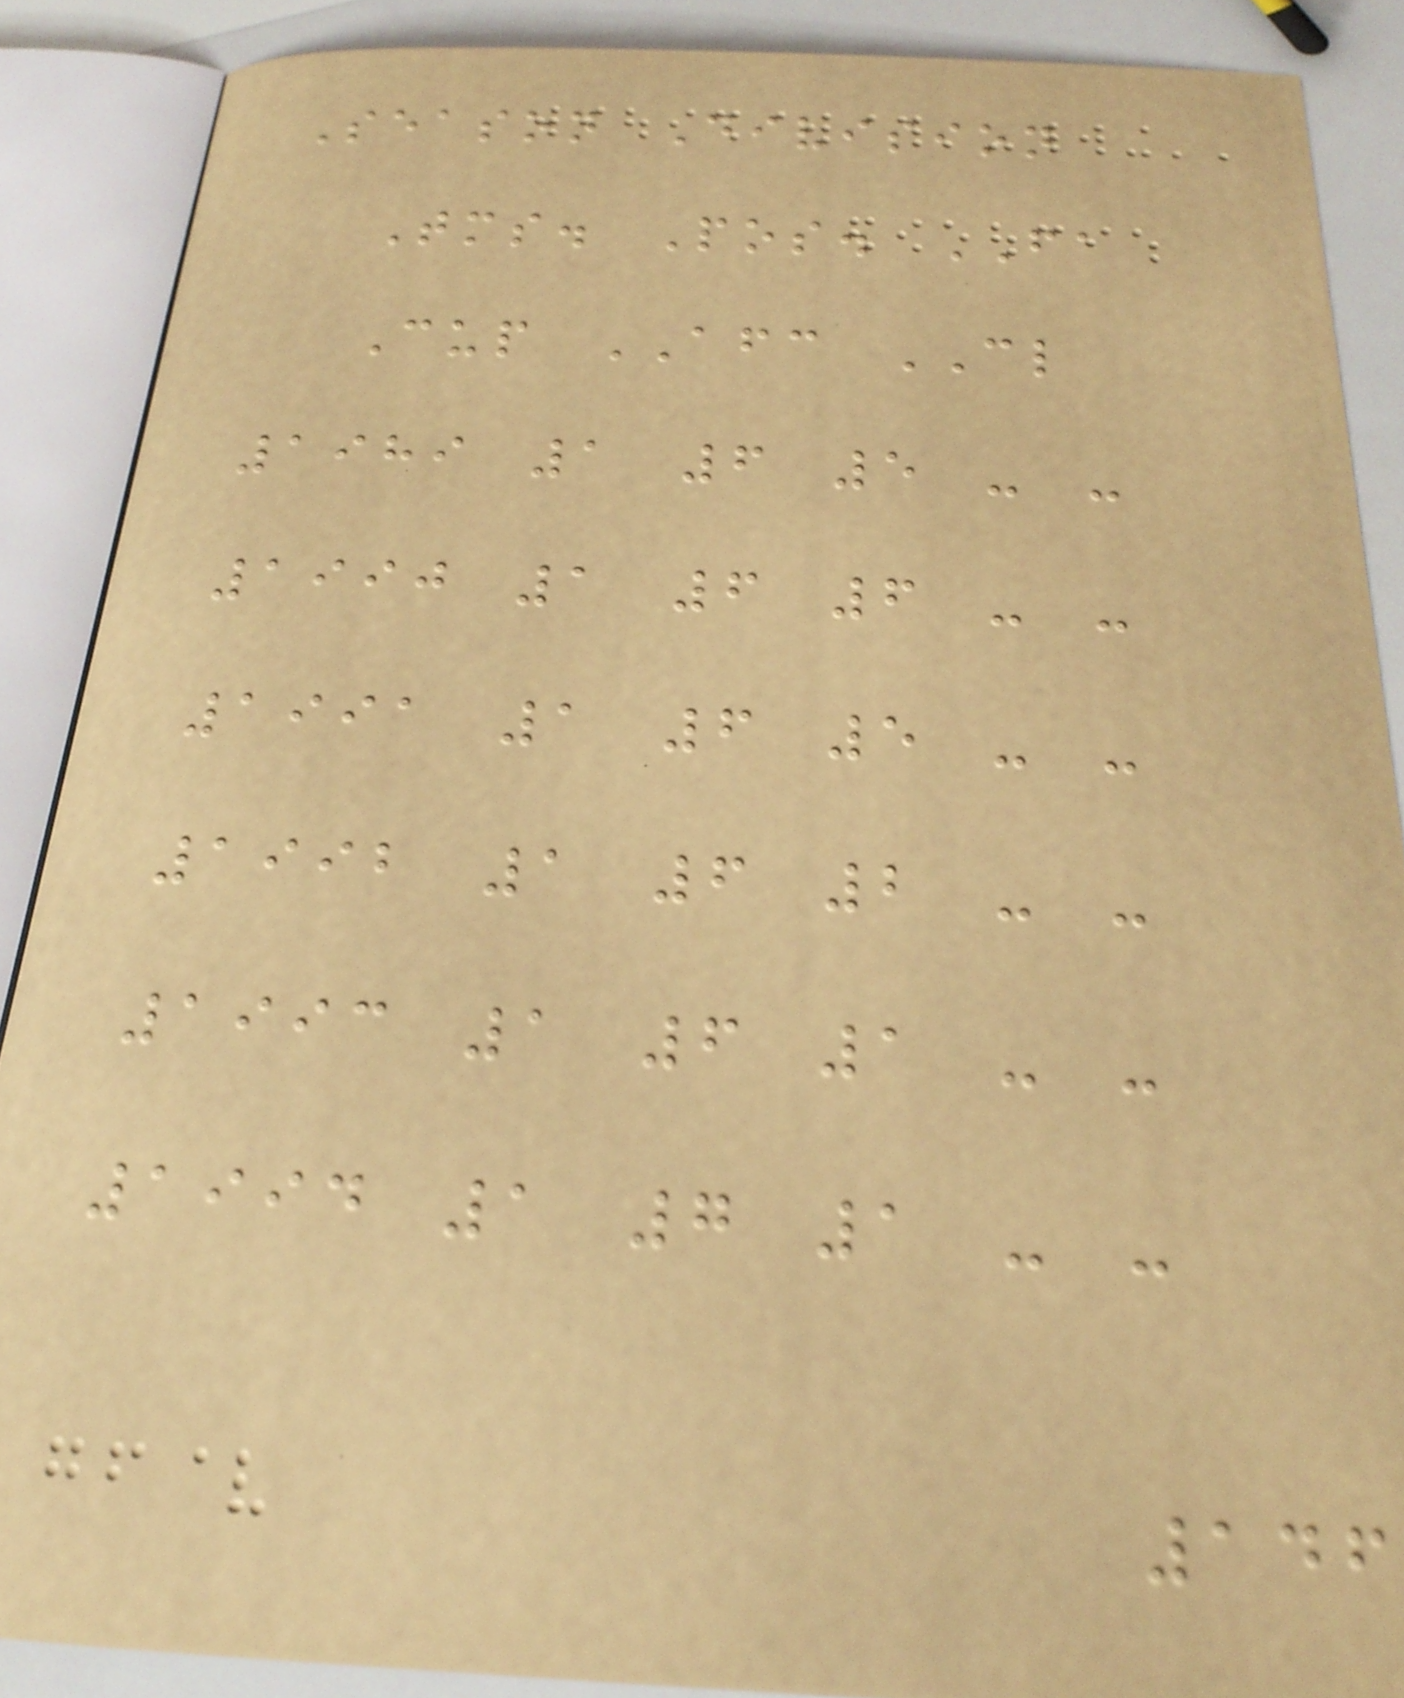Season Division
Tms. Pos. FA
Cup AFC CL
1989 1 6 5 - -
1990 1 6 6 - -
1991 1 6 5 - -
1992 1 6 2 - -
1993 1 6 1 - -
1994 1 7 1 - -
146
